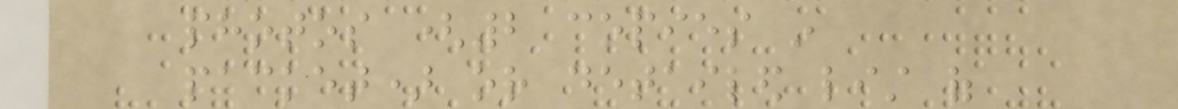photos (2 copies in
packet) or detailed list of
